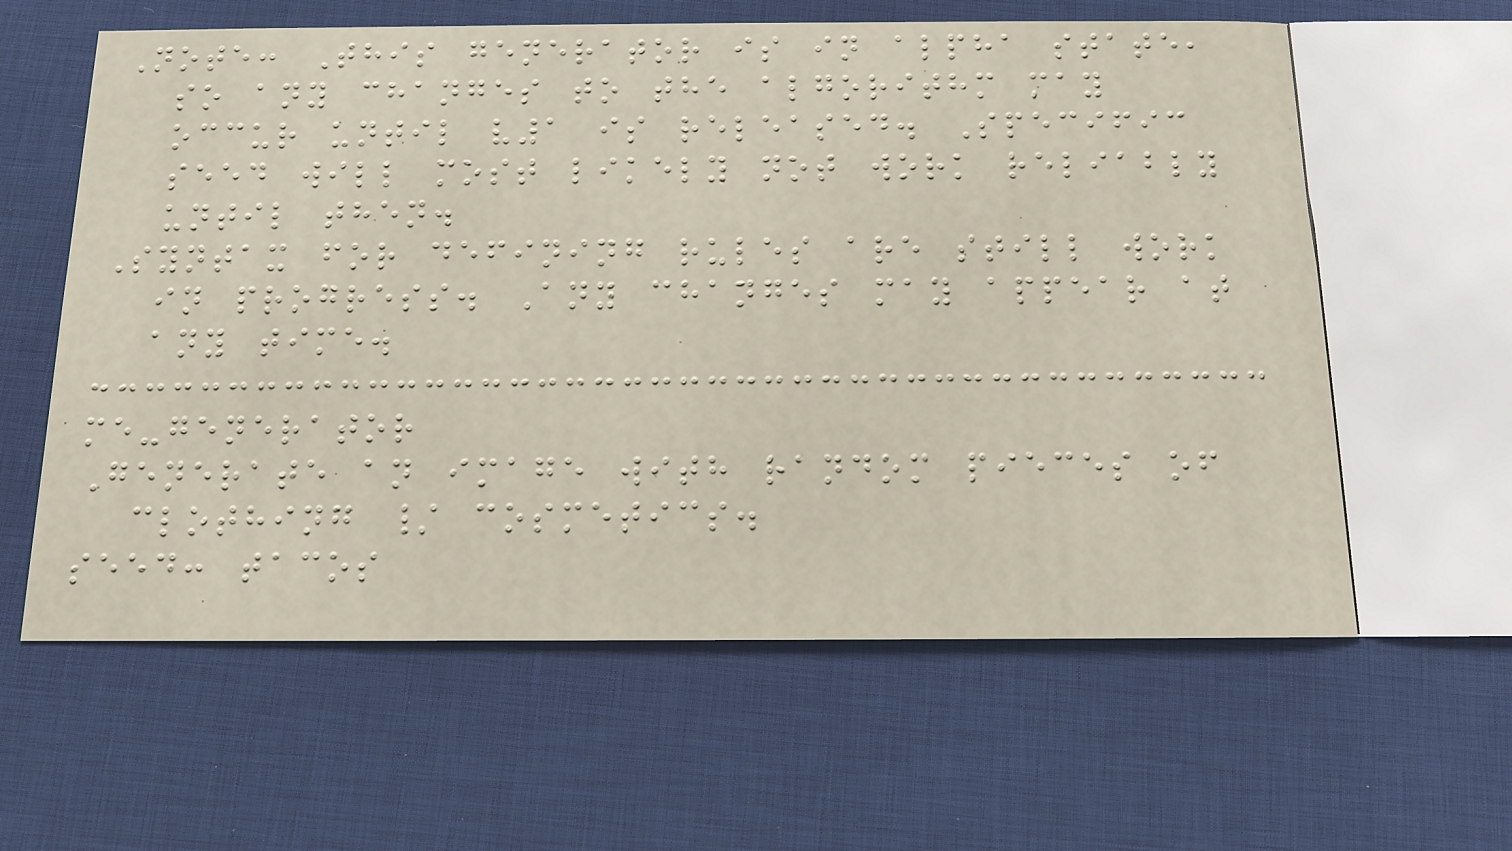Note: This generator is in alpha state,
so any changes to the algorithm may
occur until v1 is released. Specific
seed will most likely not work reliably
until then.
Syntax for defining rules are still work
in progress. Any changes may appear at
any time.
me-generator
Generate an image with random pieces of
clothing / cosmetics.
seed: tacos
